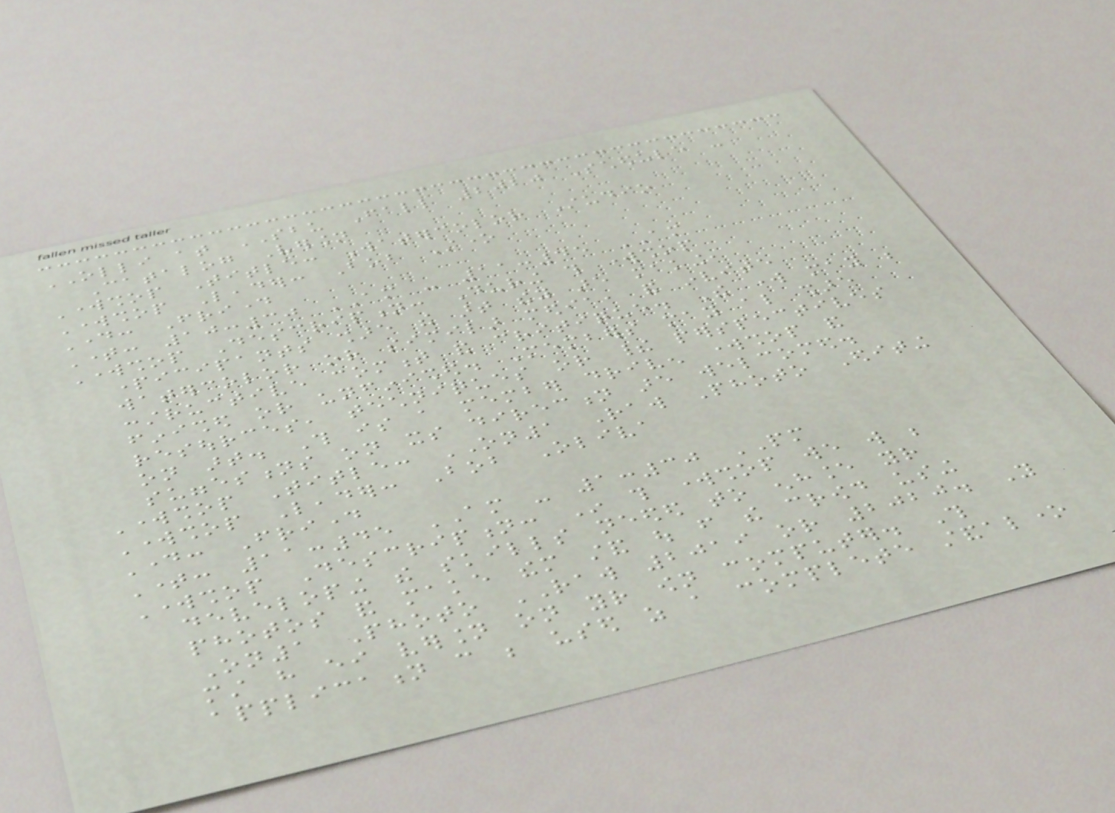OLLI at SBU Fall 2020 Schedule -
Catalog Version
Workshop Title: Watercolor Studio
Workshop Leader: Bob Stone
Day: Friday
Time: 10:30 AM - 11:45 AM
Workshop Description: During this workshop
participants share the art they are making,
watercolor or similar media, and invite
constructive comment and critique. The work may be
finished or unfinished. Members may also share
resources, techniques or their perspectives
on art. This is a member driven workshop and
suggestions on its direction are welcomed.
Workshop Title: ON1 Raw Photo Editing
Workshop Leader: Bob Oliva
Day: Friday
Time: 11:45 AM - 1:30 PM
Workshop Description: In this workshop we will be
developing the skills needed to enhance your
photos and make them stand out from the crowd using
On1 Photo RAW 2019 or 2020. You
must have either version on your own computer. This
application can be used as a complete standalone
